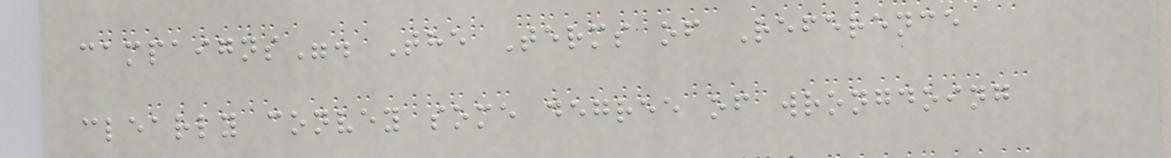campaigns". The Terms of Reference
clearly convey some degree of wrongdoing
